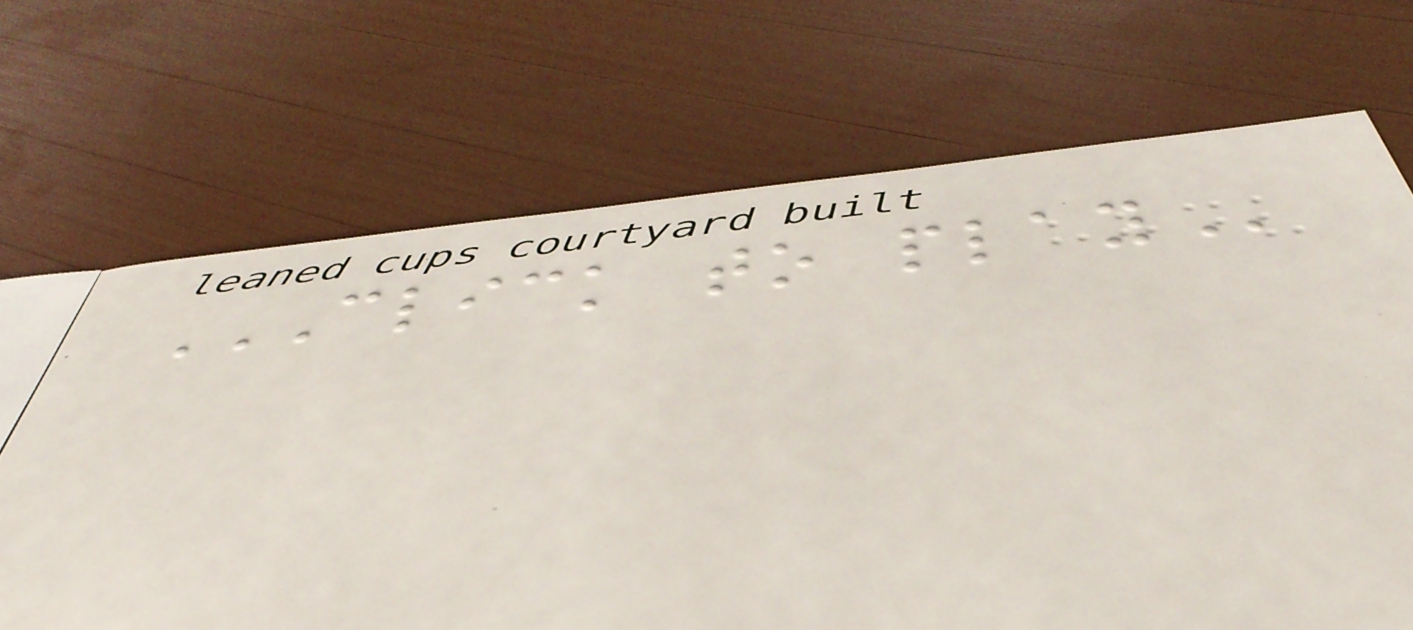CLICK TO PLAY
